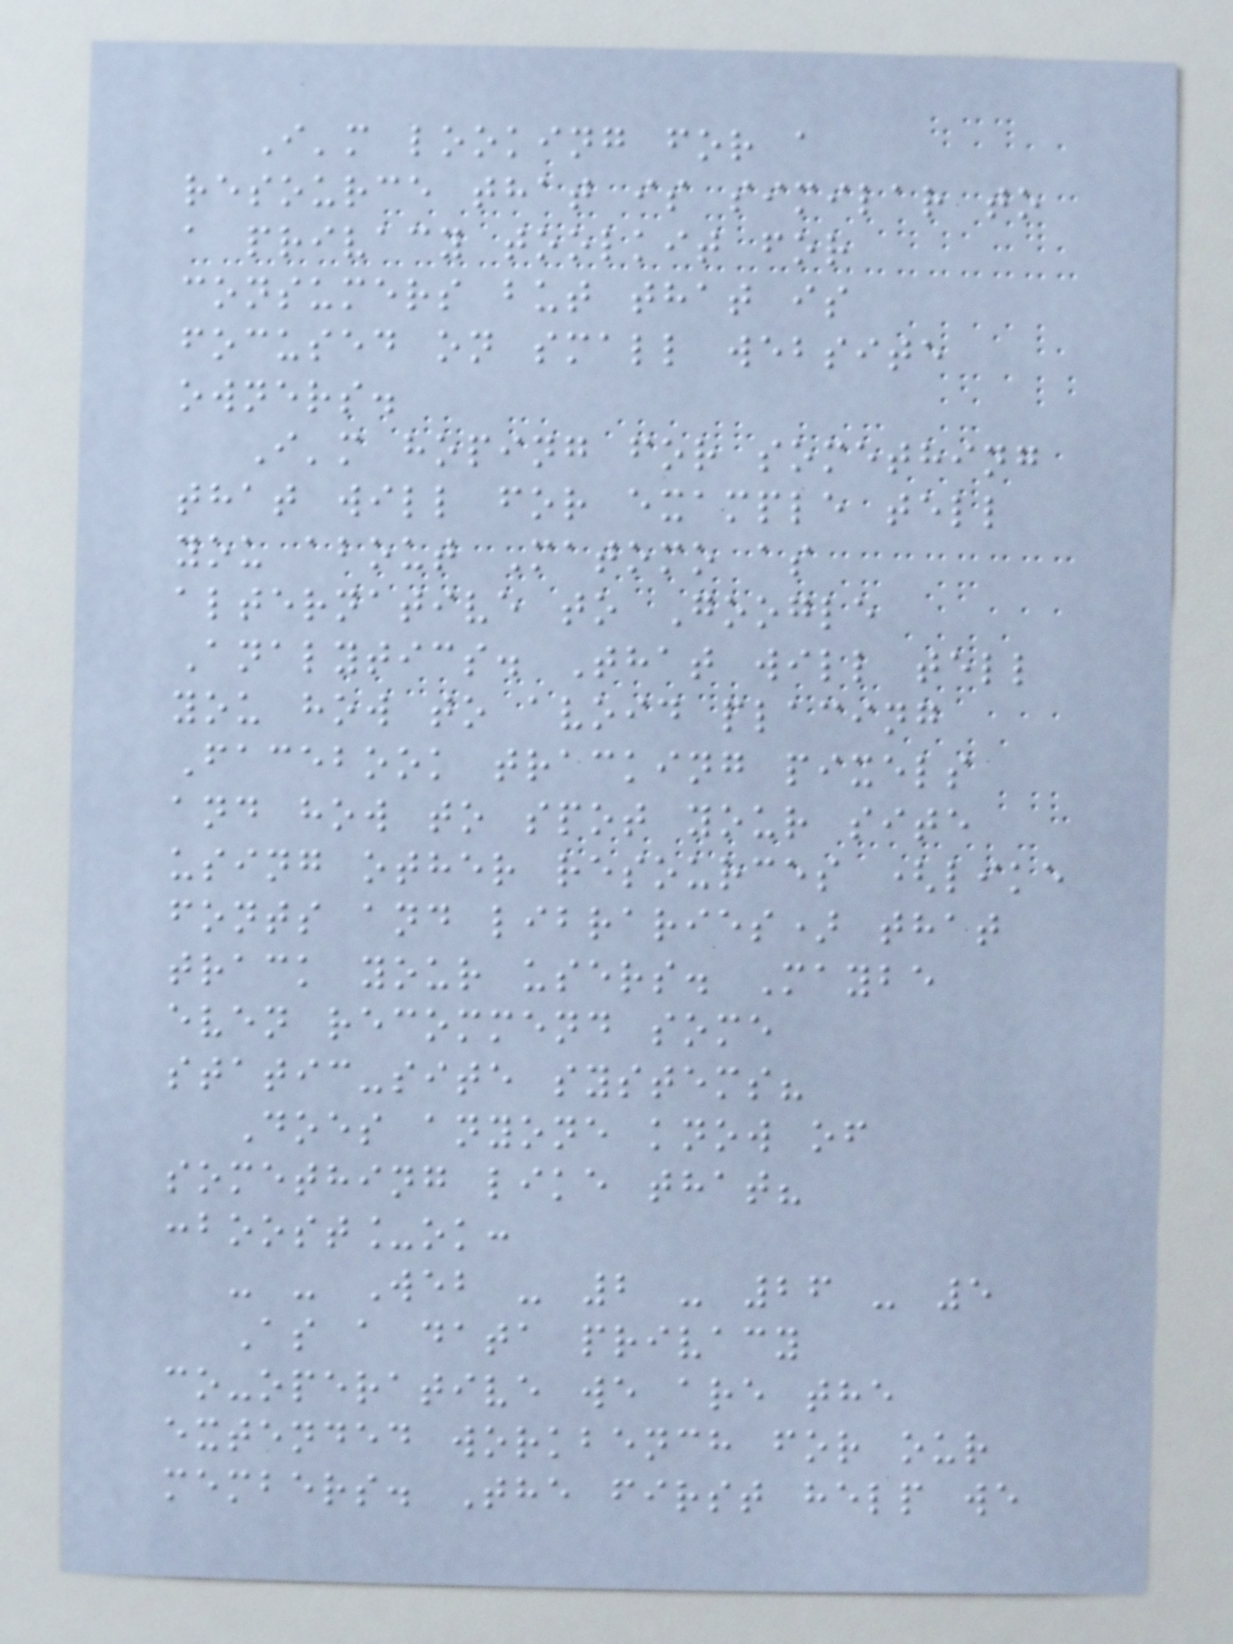I'm looking for a
resource that is similar to
a privacy toolkit for
consumers but that is
focused on small website
owners.
I'm hoping for something
that will for example tell
you about Matomo as
alternative to Google
Analytics. That will tell
you how to avoid placing
Facebook tracking pixels
and how to spot your site
using other resources (like
fonts and libraries) that
track your users. Maybe
even recommend some
static-site systems?
Does anyone know of
something like that?
:boost_ok:
- - Web - 2 - 26 - 5
As a data privacy
co-operative we are the
extended workbench for our
members. The first help we
